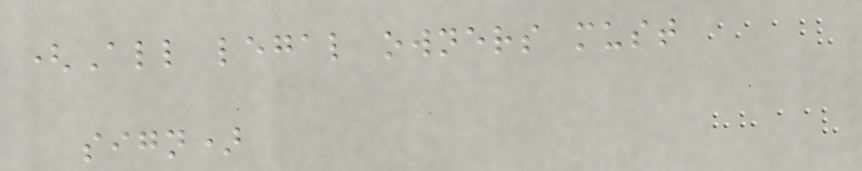(All legal owners must
sign)
